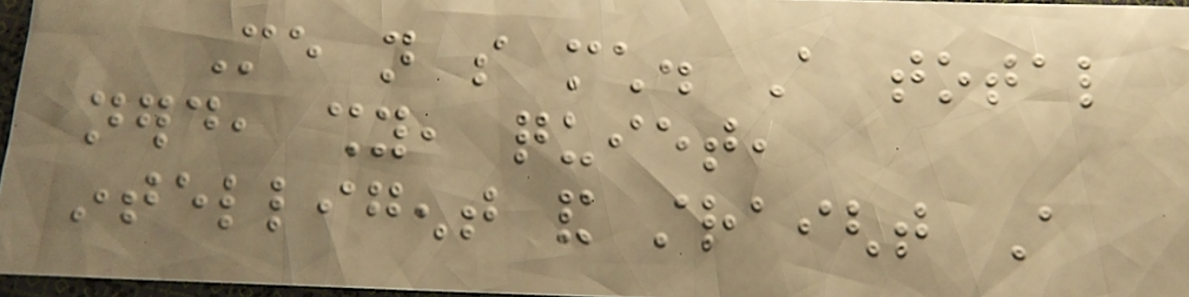Me not so much. A total
nerd, shy, quiet,
intelligent and straight A
